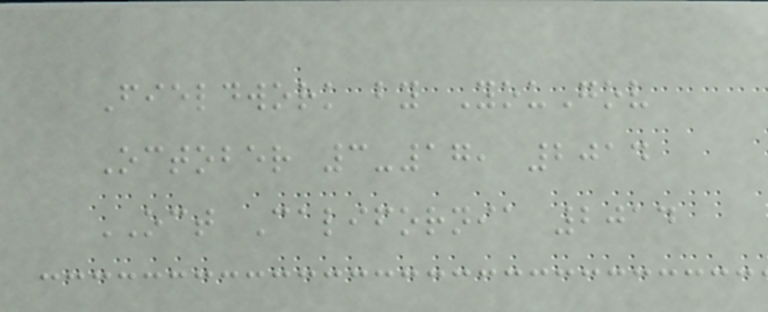Fieldwork by YouGov
October 3-17, 2014
OCT California 2014
